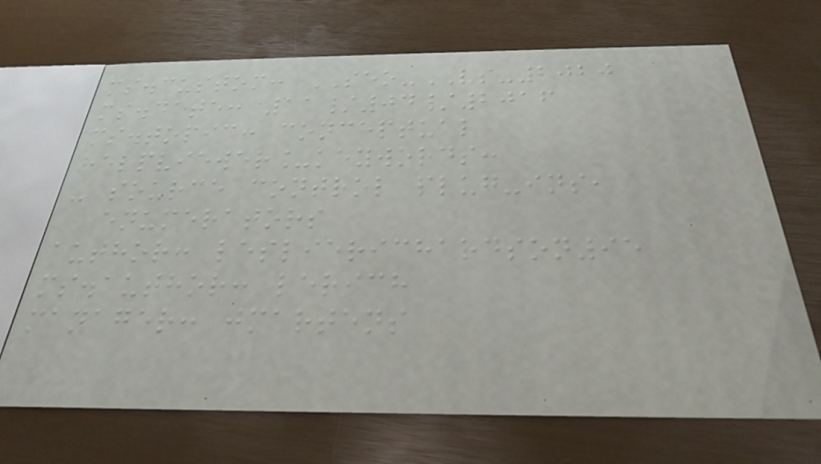ms.custom: SEO-VS-2020
ms.date: 11/04/2016
ms.topic: conceptual
helpviewer_keywords:
- source control plug-ins,
enumerators
author: leslierichardson95
ms.author: lerich
manager: jmartens
